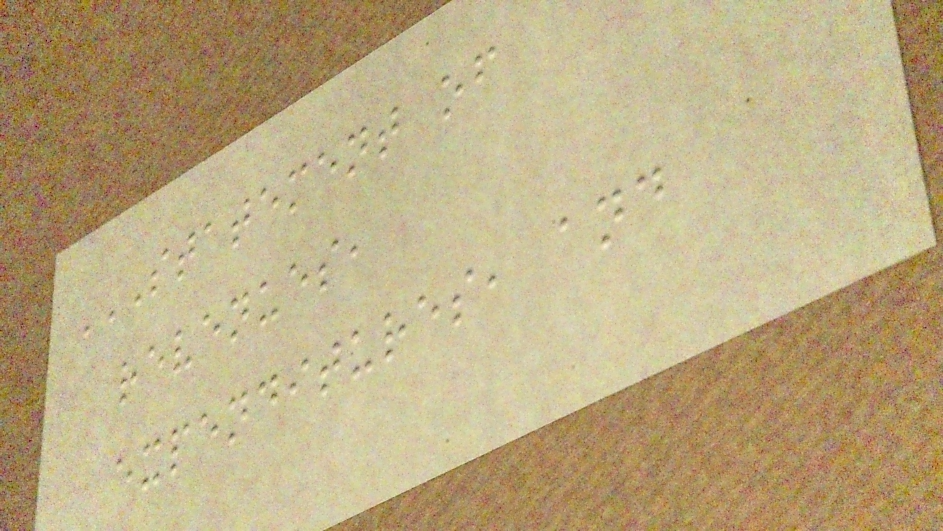STATEMENT OF
REVENUES,
EXPENDITURES, AND
